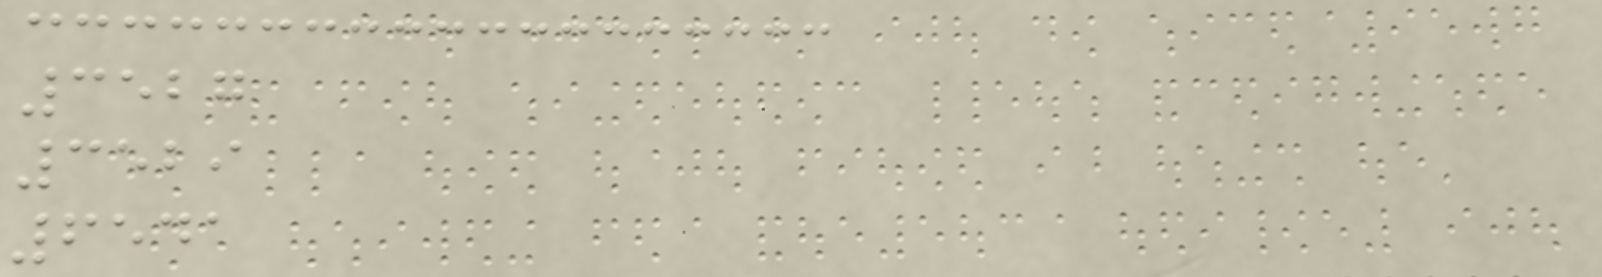3527
3529
6541
